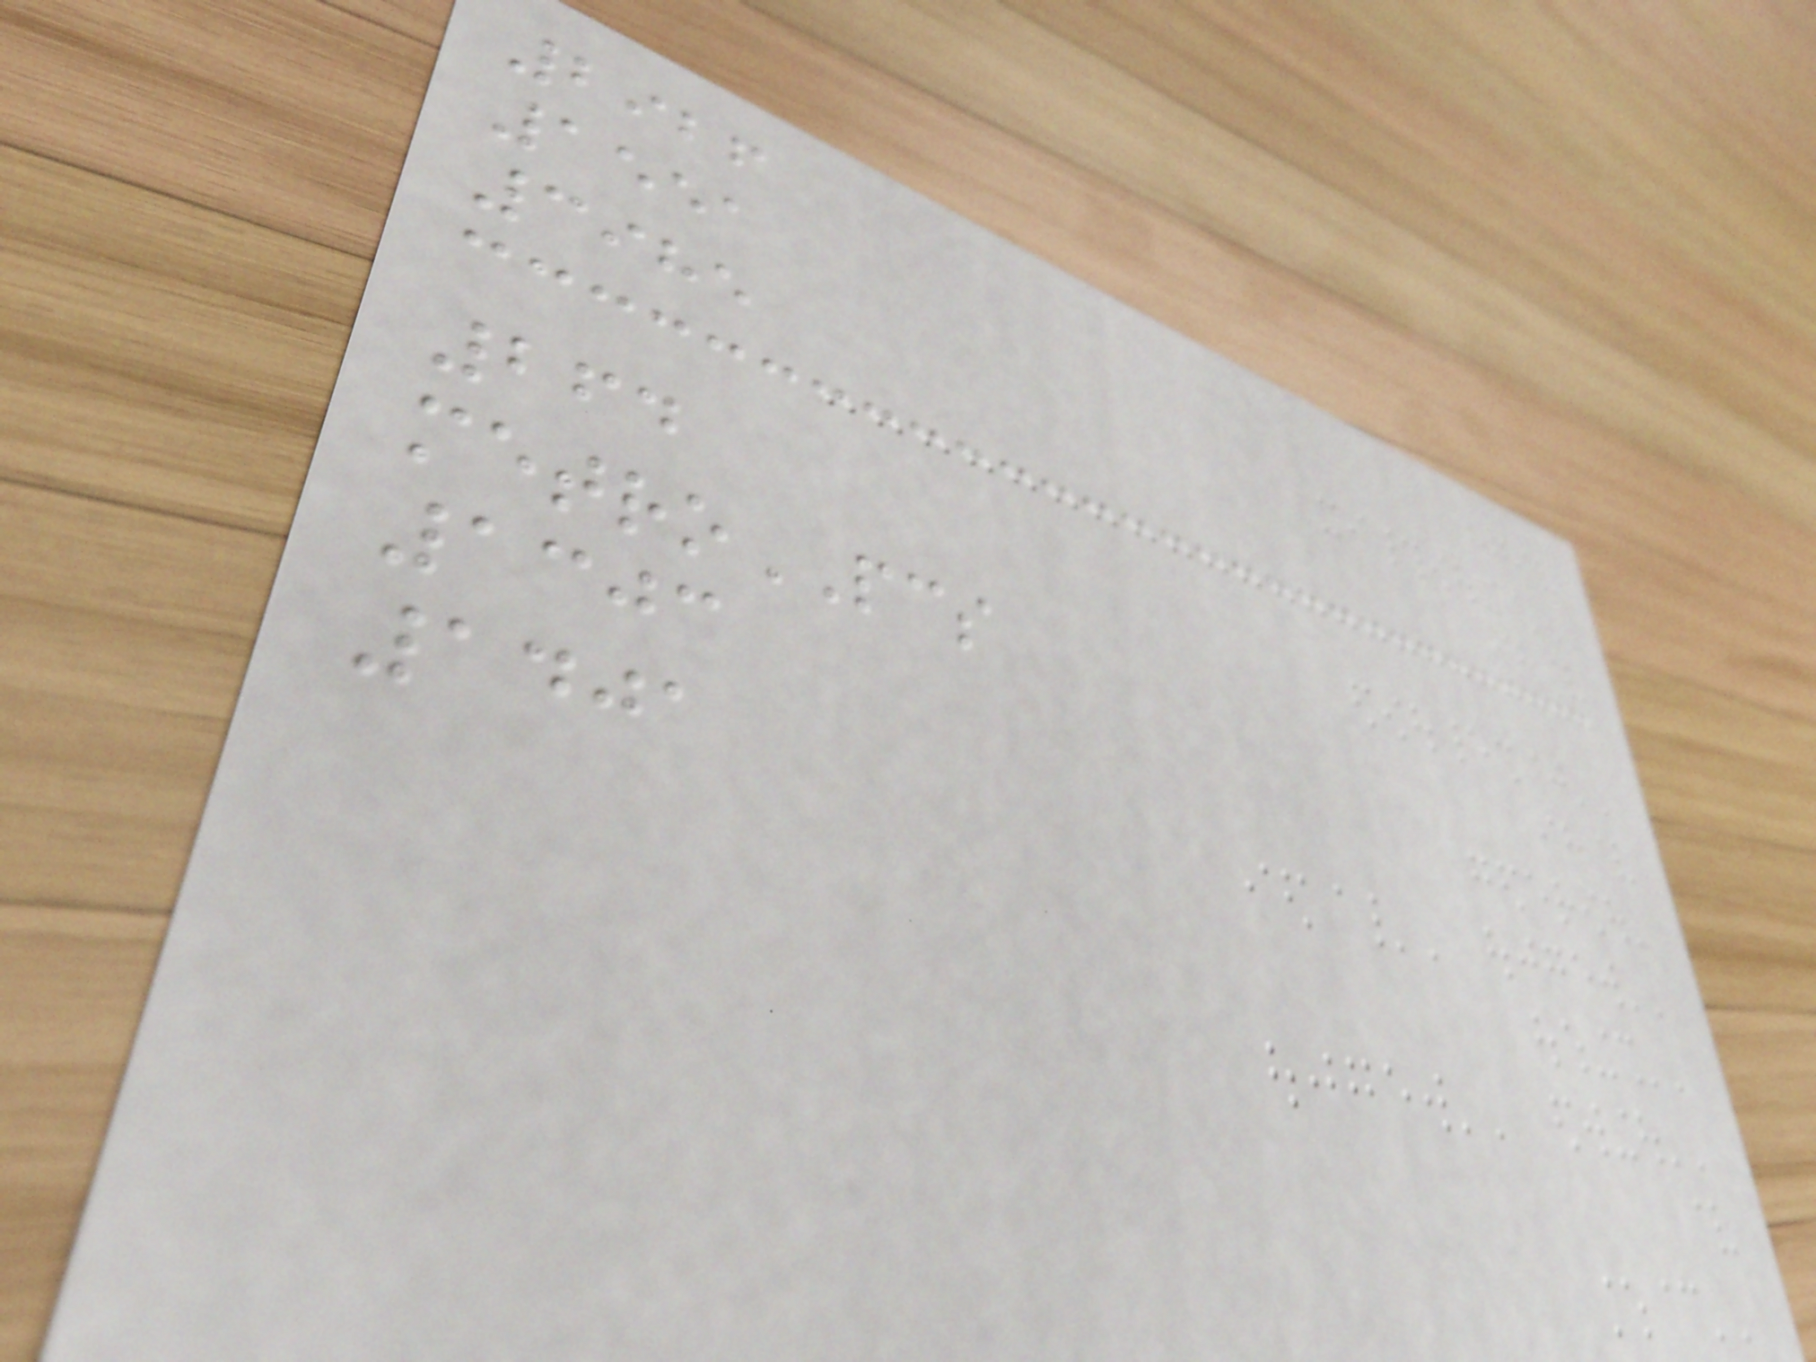2926
1551
3985
264
metroPCS
1303
1401
